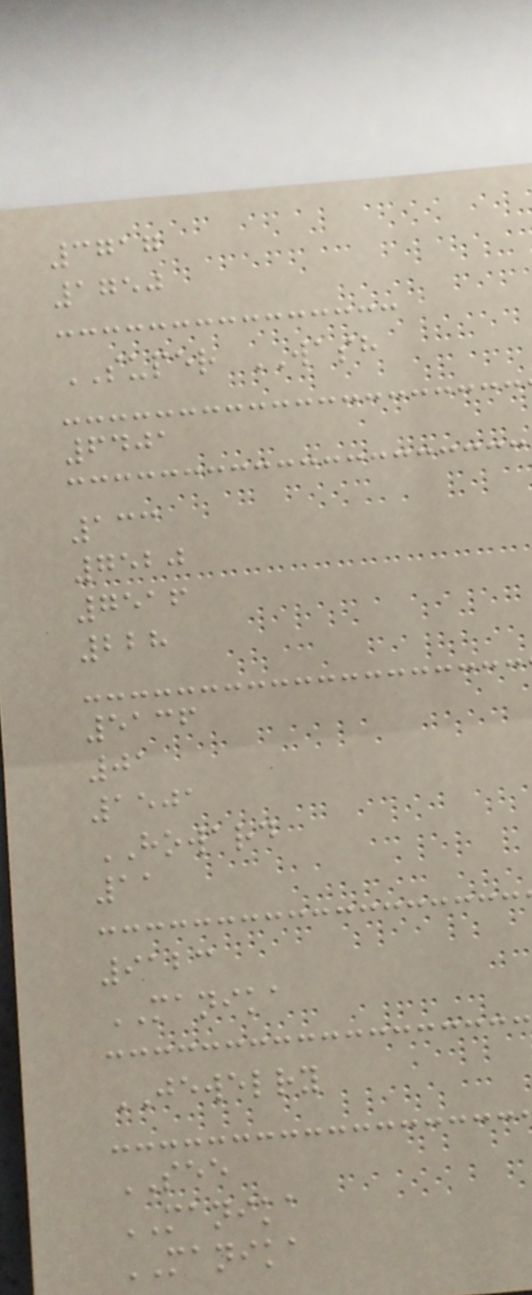3717
1750
SUPER WASH
6401
133
7520
7516
228
5136
01
1501
HOWARD
11
9123
MANIKA
JEWELRY
SEE
MANIKA
MANIKA
